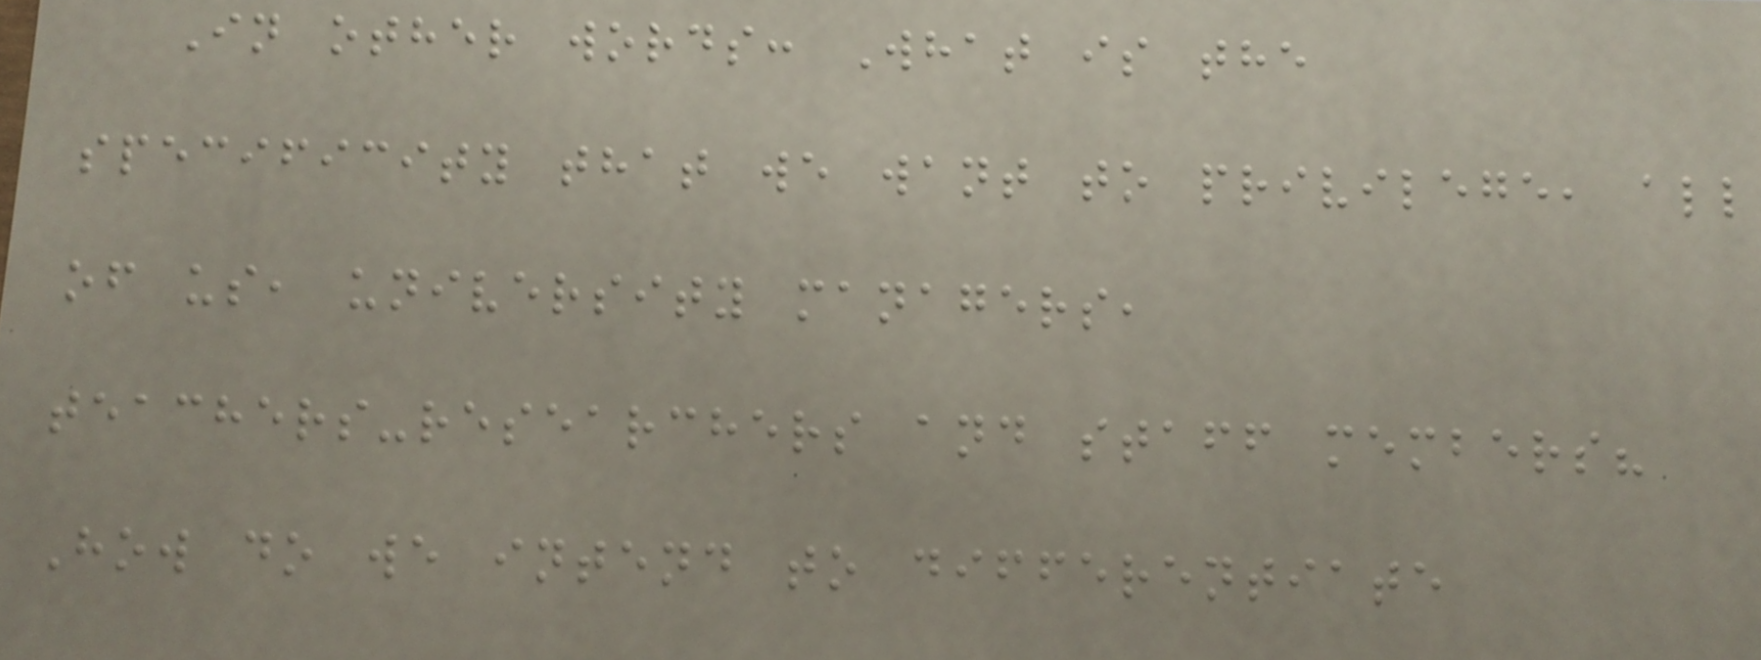In other words: What is the
specificity that we want to privilege, all
of us, university managers,
teachers-researchers and staff members?
How do we intend to differentiate
